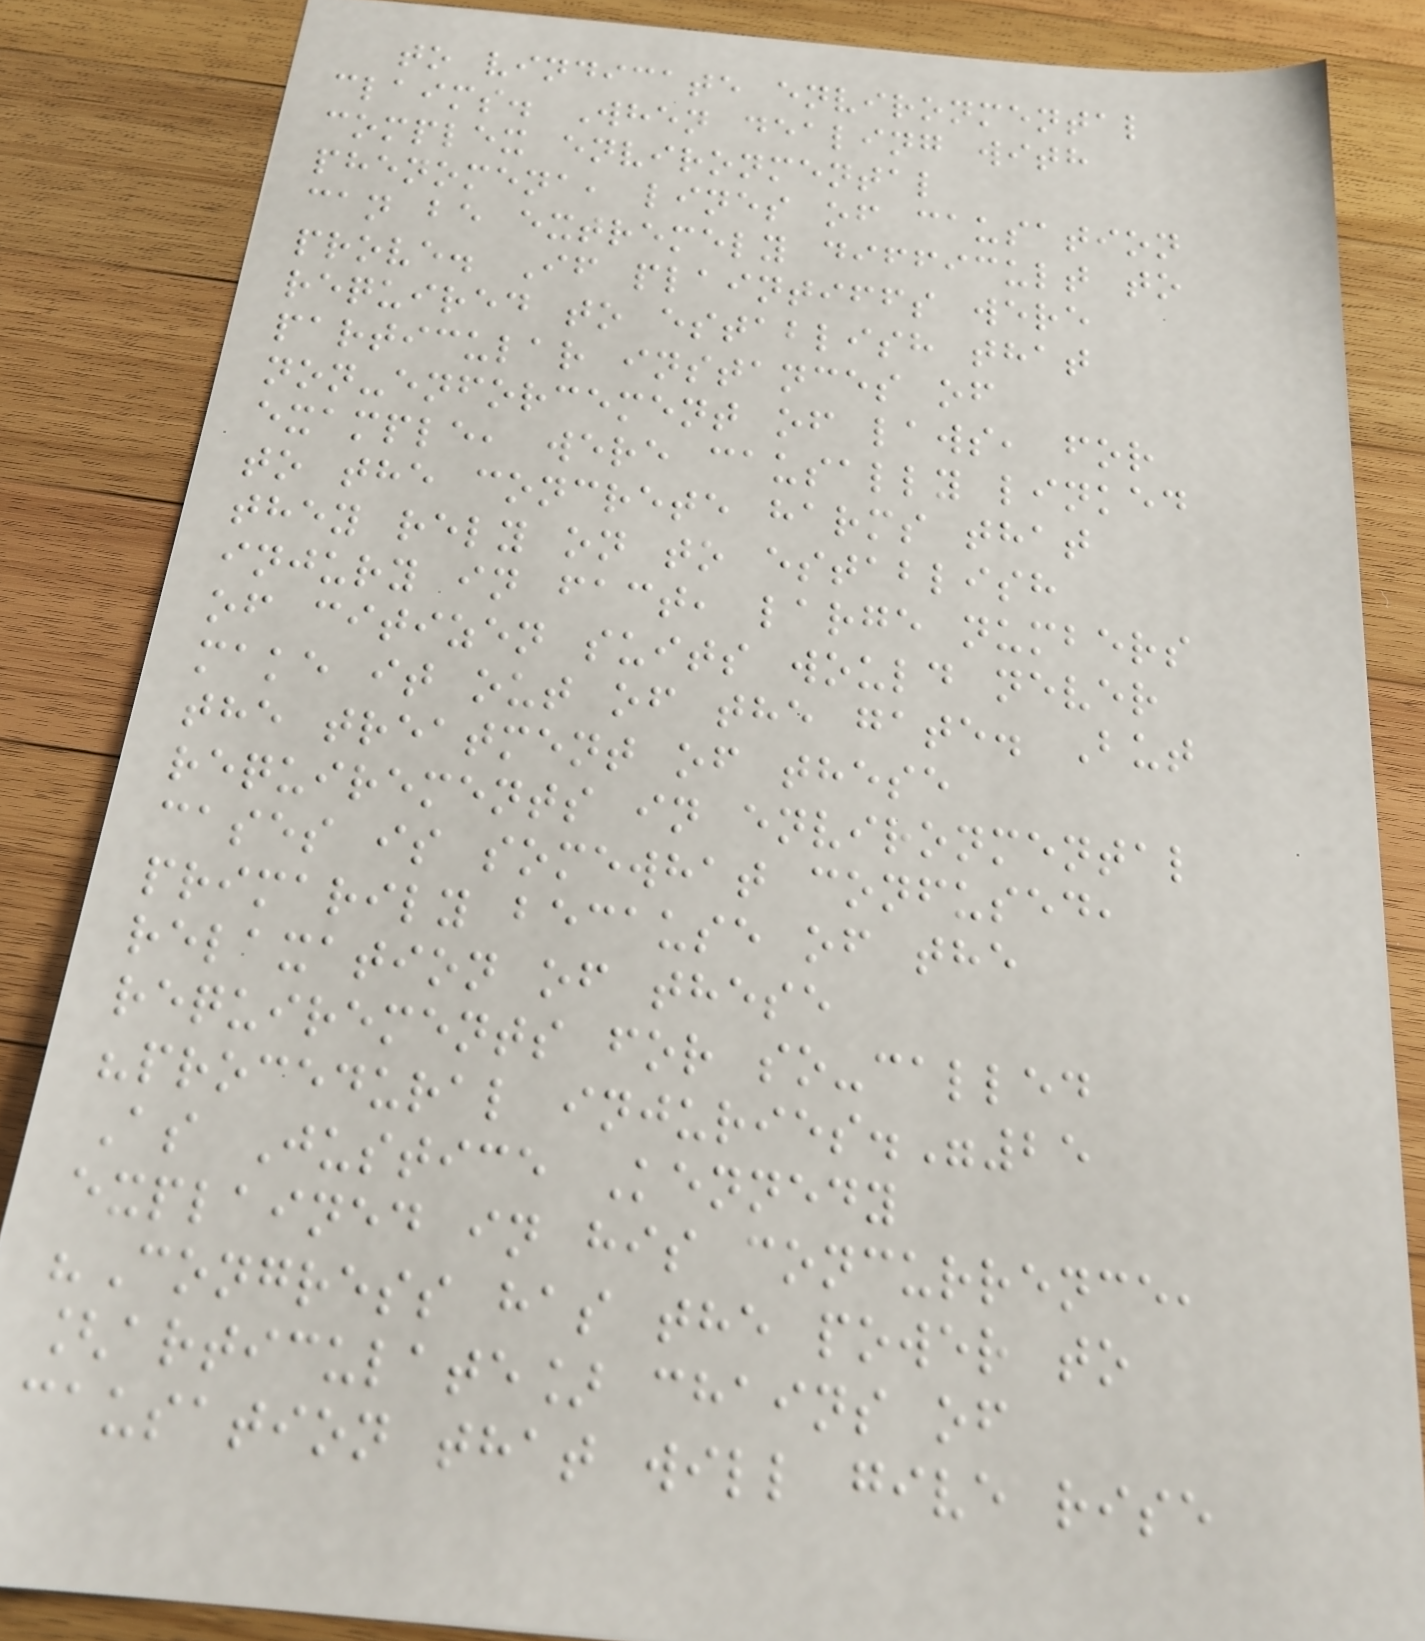to vindicate environmental
claims. When dealing with
complex environmental
phenomena, lines of causation
can be extremely difficult to
prove. If plaintiffs were
required to establish that
particular instances of
non-enforcement of laws, for
example, were causally linked
to the concrete harms that
they rely on to establish
injury in fact, large numbers
of citizen suits would never
make it out of the gate. But
the treatment of these
requirements in environmental
cases is somewhat confused,
primarily because of the
relaxation of these
requirements for so-called
"procedural injuries."25
As Justice Kennedy
explained in his concurrence,
"Congress has the power to
[articulate] chains of
causation that will give rise
